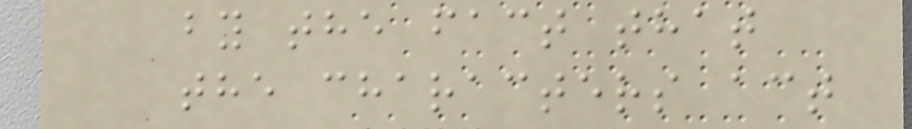by the fact that
the characters act
